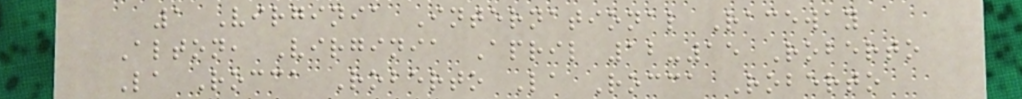1 Virginia International Raceway
Alton, Virginia April 12-15 Roberto
La Rocca Roberto La Rocca Roberto
